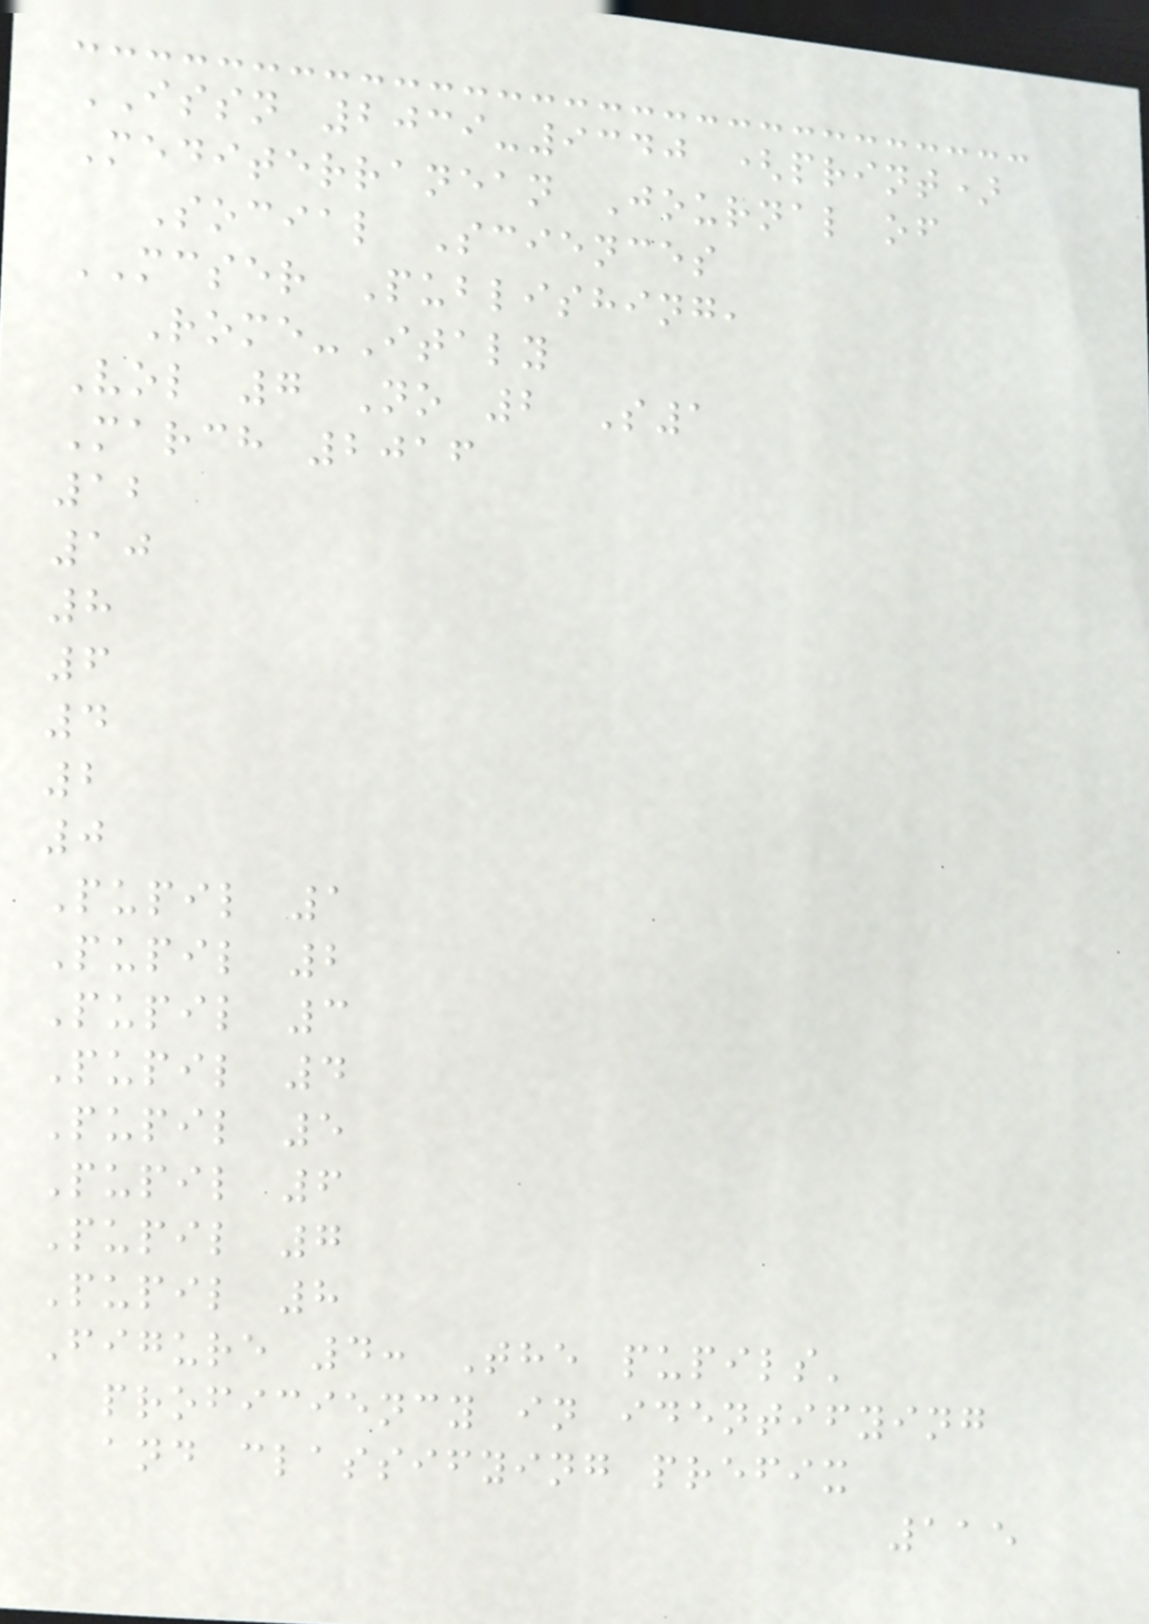ISSN 2039-9340 (print)
Mediterranean Journal of
Social Sciences
MCSER Publishing,
Rome-Italy
Vol 7 No 2 S1
March 2016
12
10
8
6
4
2
0
Pupil 1
Pupil 2
Pupil 3
Pupil 4
Pupil 5
Pupil 6
Pupil 7
Pupil 8
Figure 4: The pupils'
proficiency in identifying
and classifying prefix
115
